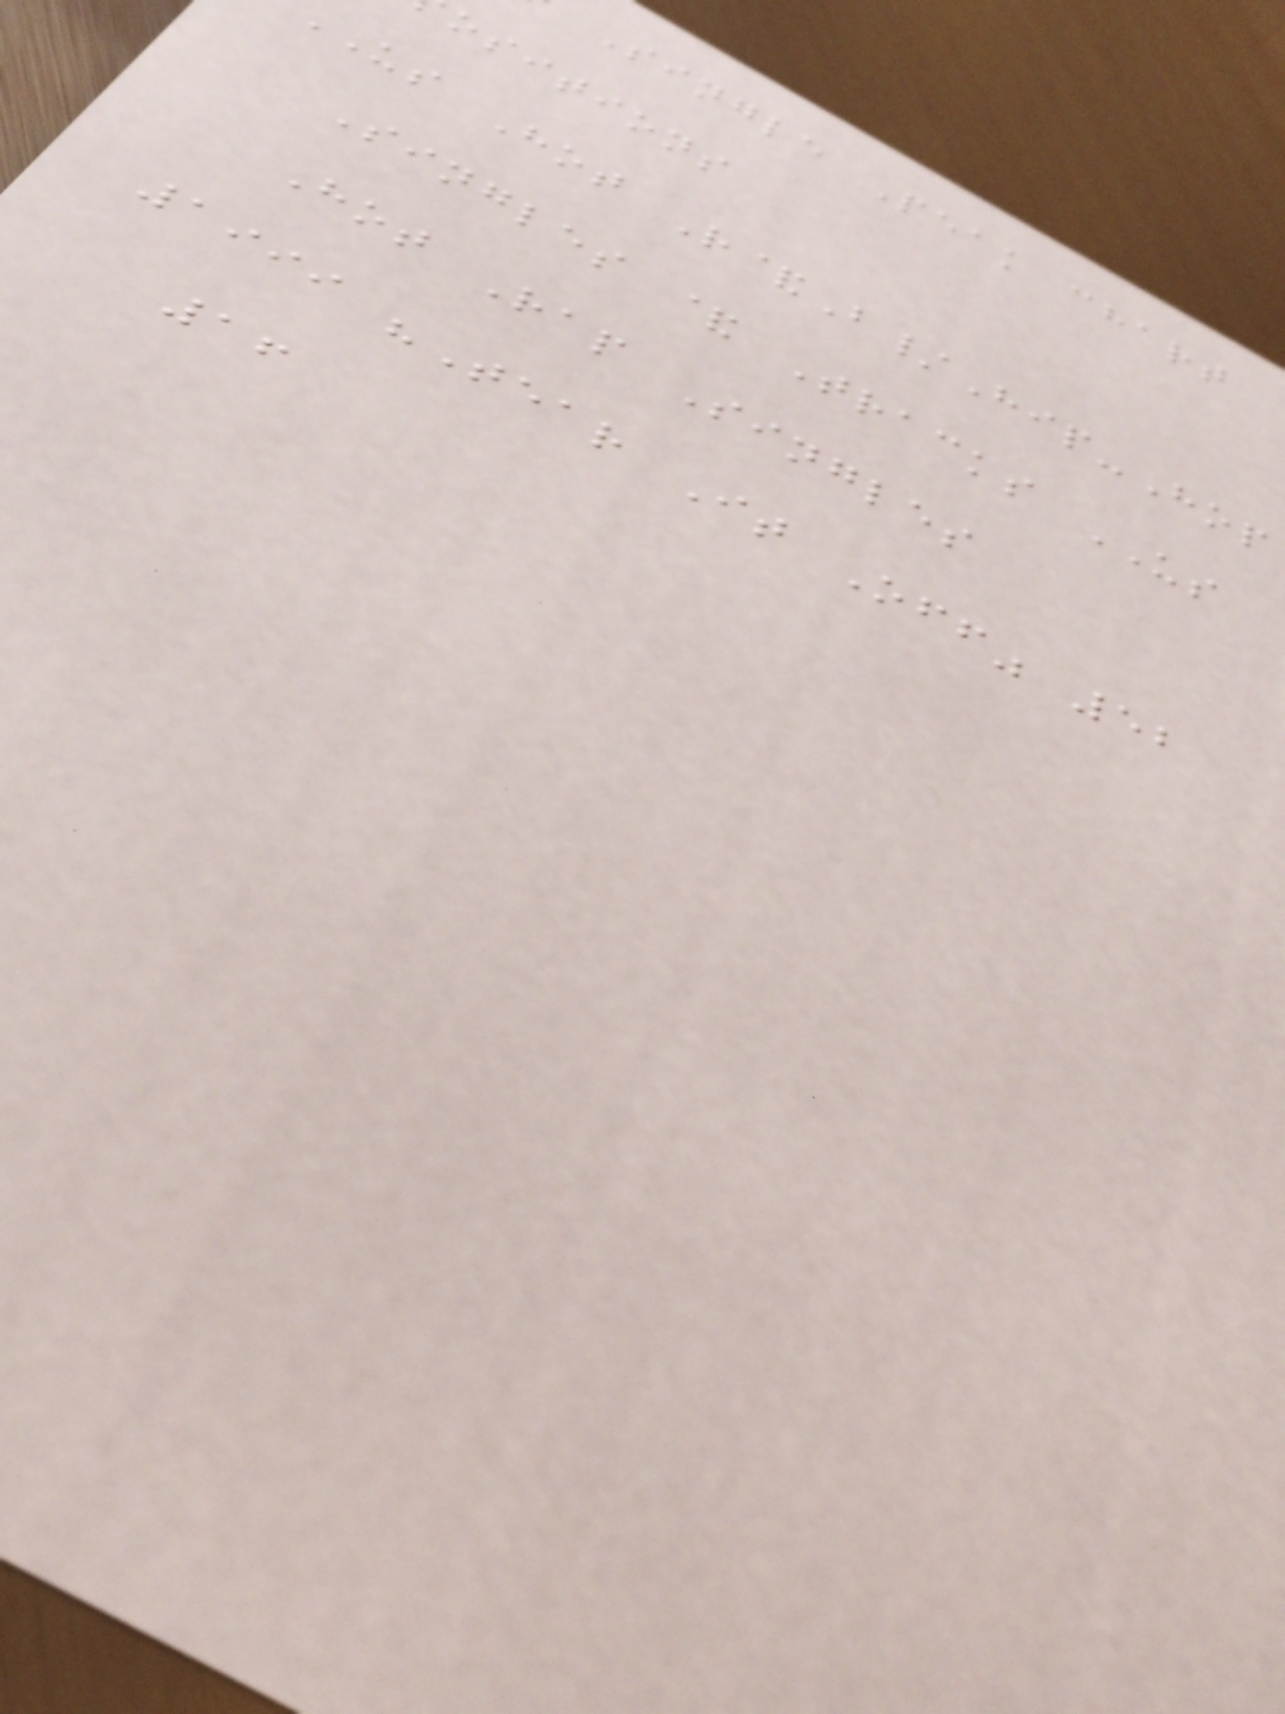Single Peak chart
ositions
us Hot R&B/Hip-Hop
Singles & Tracks US
Hot Rap Singles
1999 "Tear It Off" 52
16
